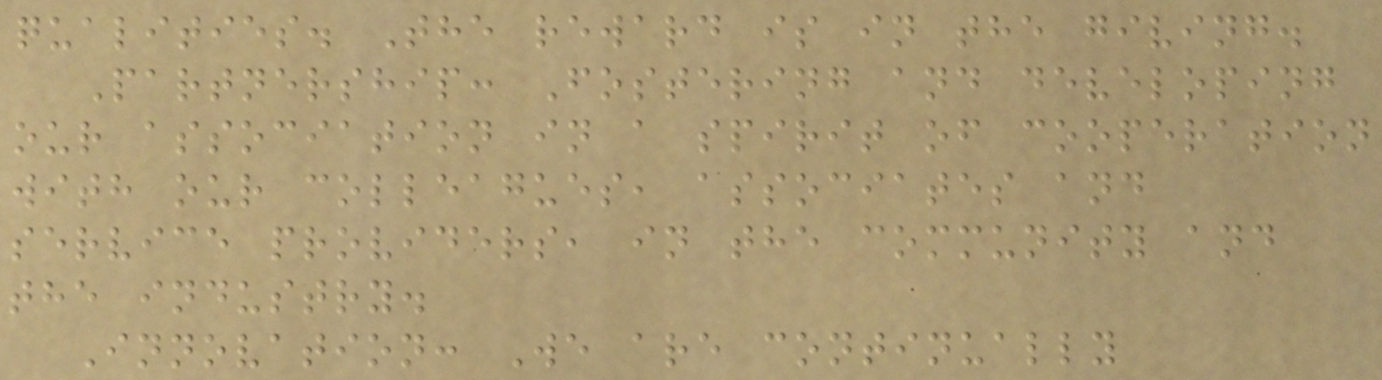qualities. The reward is in the giving.
Partnership: Fostering and developing
our association in a spirit of cooperation
with our colleagues, associates and
service providers, in the community and
the industry.
Innovation: We are continually
